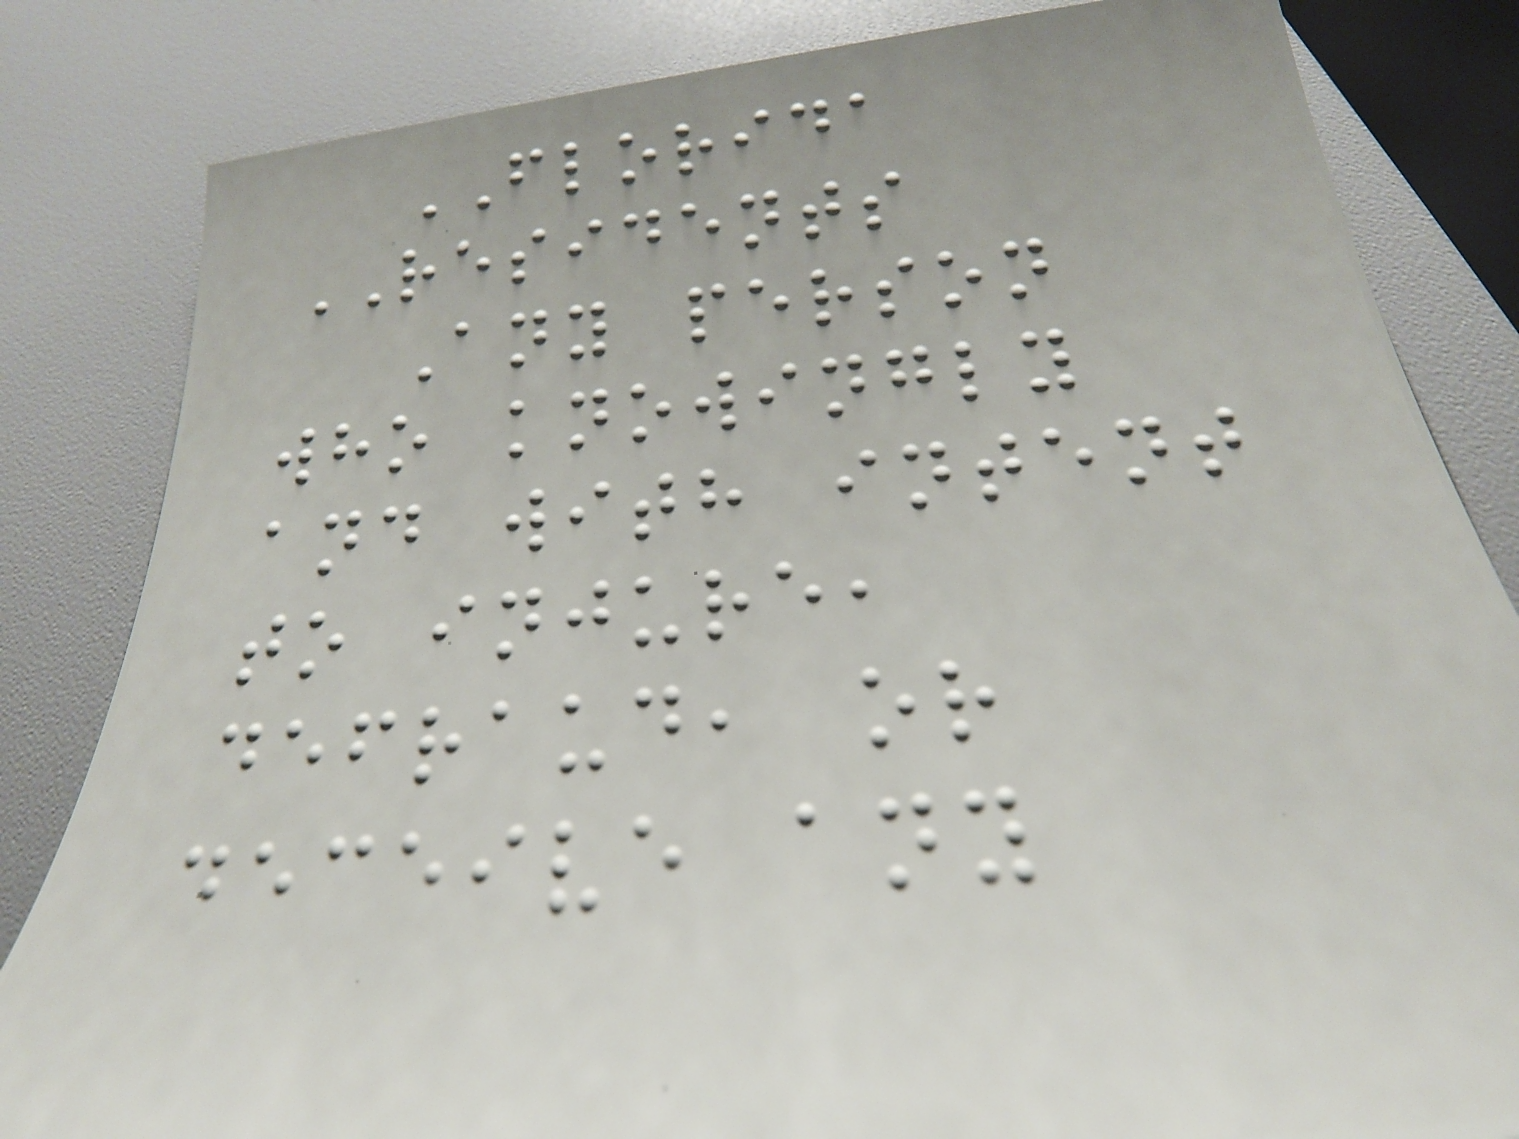FLORIDA
RESIDENTS
Any person
who knowingly
and with intent
to injure,
defraud, or
deceive any
